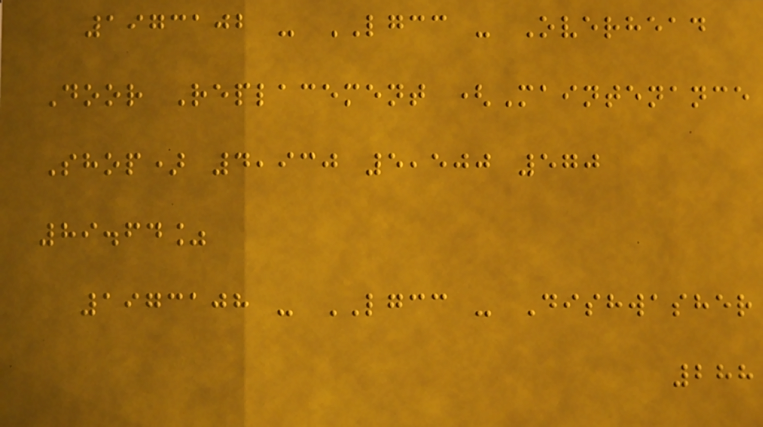1973102 - LGCC - Overhead
Door Replacement (Maintenance
Shop) 4,930 5,500 570
89.64%
1973108 - LGCC - Dishwasher
288
